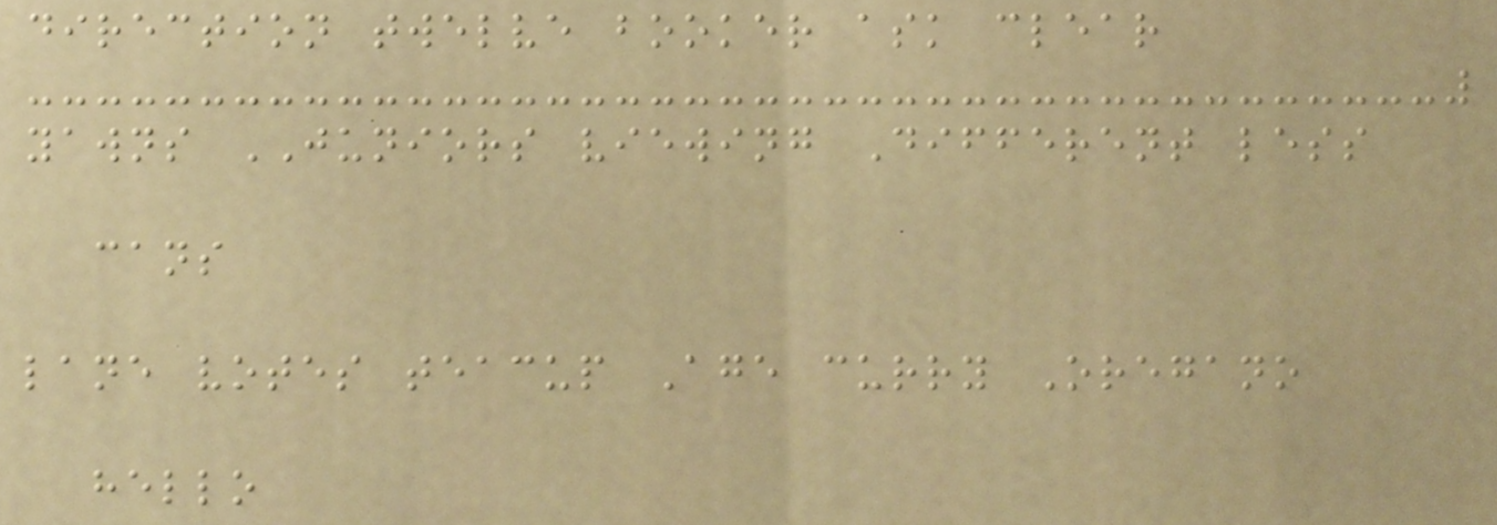direction twelve booker ask clear
yawns JUNIORS viewing Different less
cans
lane votes teacup Age curry Oregano
hello
